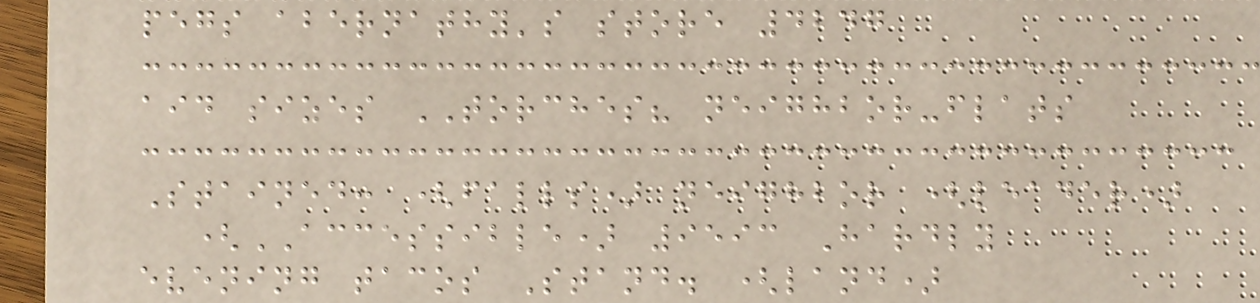pegs abernathy's store 4247
aid sizes TORCHES? neighbor-flats
Stained: (falls) neighbor (leader)
(ACCESSIBLE) 9593 Hardly
evening tacos Stand. (land)
